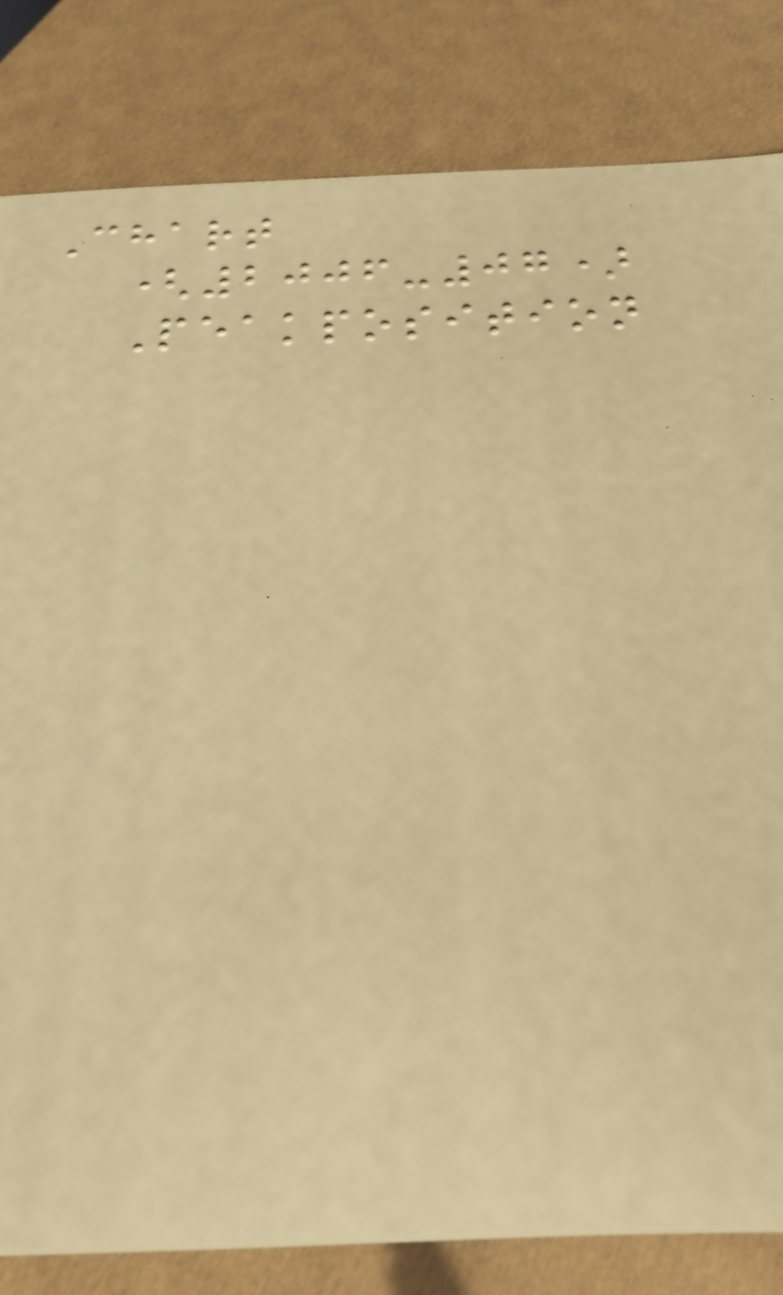Chart
(2006-07)
Peakposition
